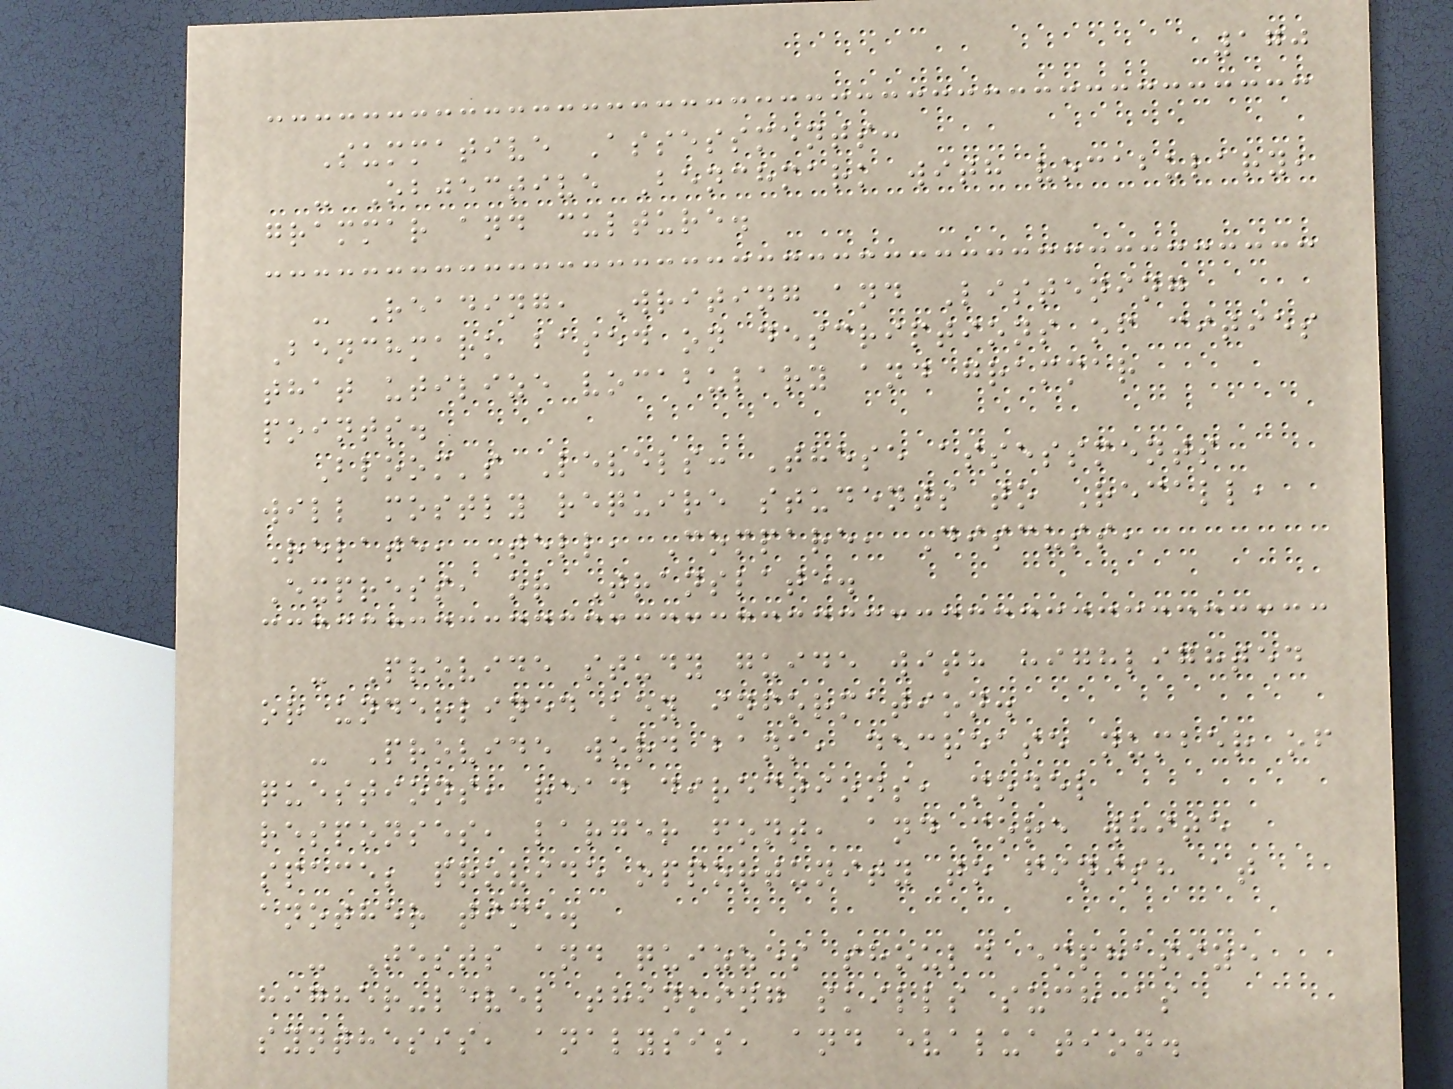170
Summative Assessments:
- Objective Benchmark with vocabulary,
grammar and culture.
- Reading, Writing and Listening
Benchmark based on descriptions of cities
that utilize vocabulary and grammar
points.
Bloom's Levels: These assessments
will mostly require students to Recall,
Relate, Tell, Compare, Discuss,
Express, or Translate.
- Provide study guide with highlighted
or underlined key information.
- Provide word bank, decrease number of
questions, read directions, model
responses, larger font, and more white
space; provide opportunity to finish at
another time.
- Tests and quizzes should emphasize
higher-level thinking skills such as
synthesis, analysis, and evaluation.
